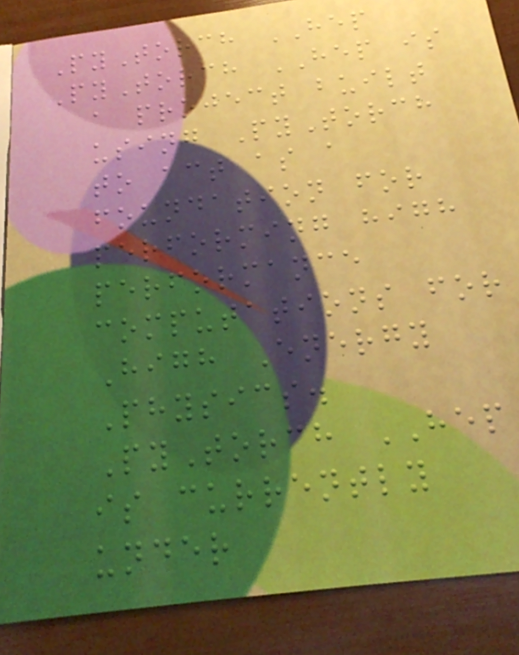PyTorch HEP
PyTorch HEP is
a project built
using PyTorch
to act as a
foundation for
performing high
performance
computations for
High Energy
Physics.
PyTorch HEP
is currently
under
